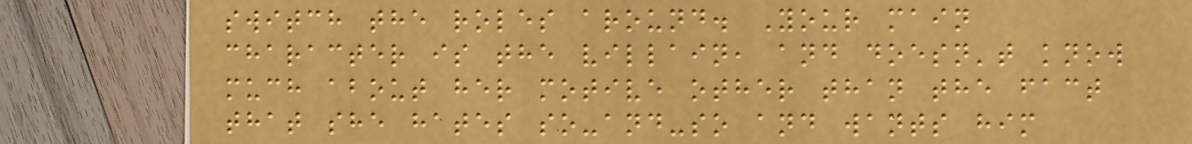switch the roles around. Your main
character is the villain, and doesn't know
much about her motive other than the fact
that she hates so-and-so and wants him
